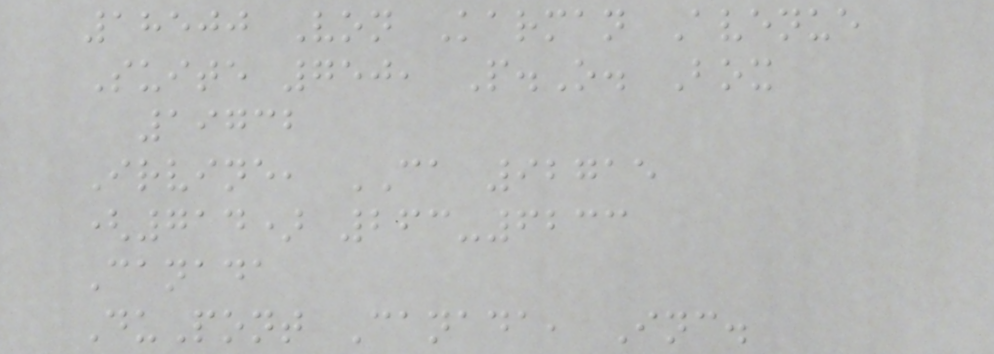18500 Von Karman Avenue
Suite 750, P.O. Box
19732
Irvine, CA 92715
(714) 263-6233
Canada
DuPont Canada, Inc.
